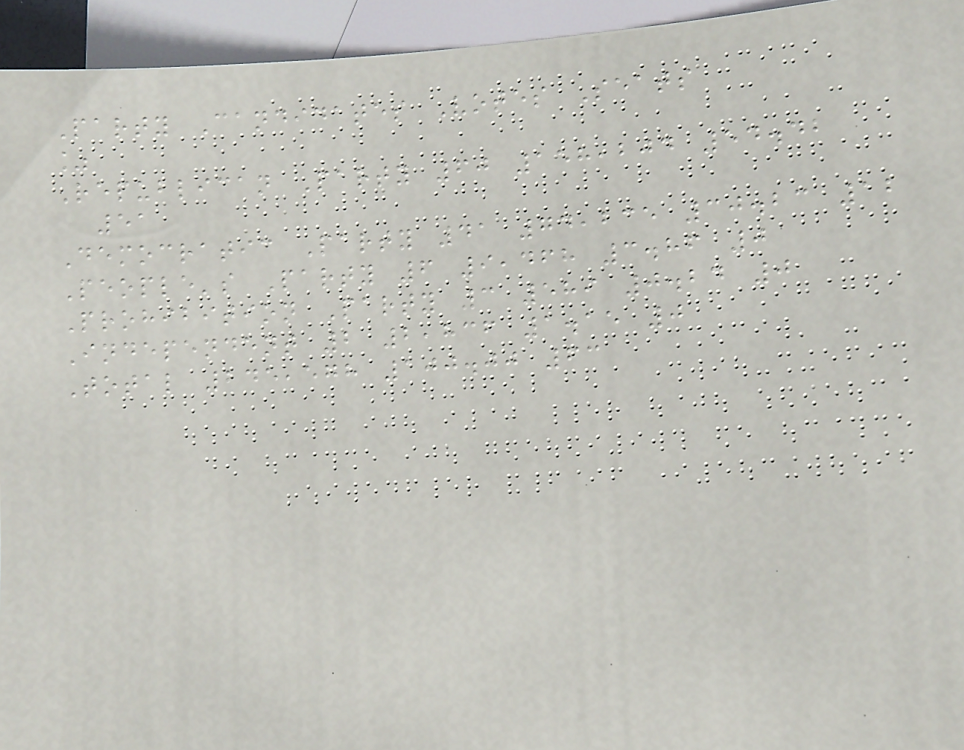Party Candidates Votes Seats
%
Republican Party 60 158,204 54.42
51
Democratic Party 41 74,235 30.23 12
People's Party 6 9,468 3.86 0
Prohibition Party 3 589 0.24 0
Independent 2 2,836 1.15 0
Total 245,578 100.00 63
